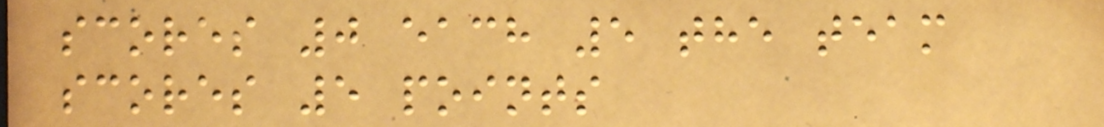scores 0 each 5 the team
scores 5 points
